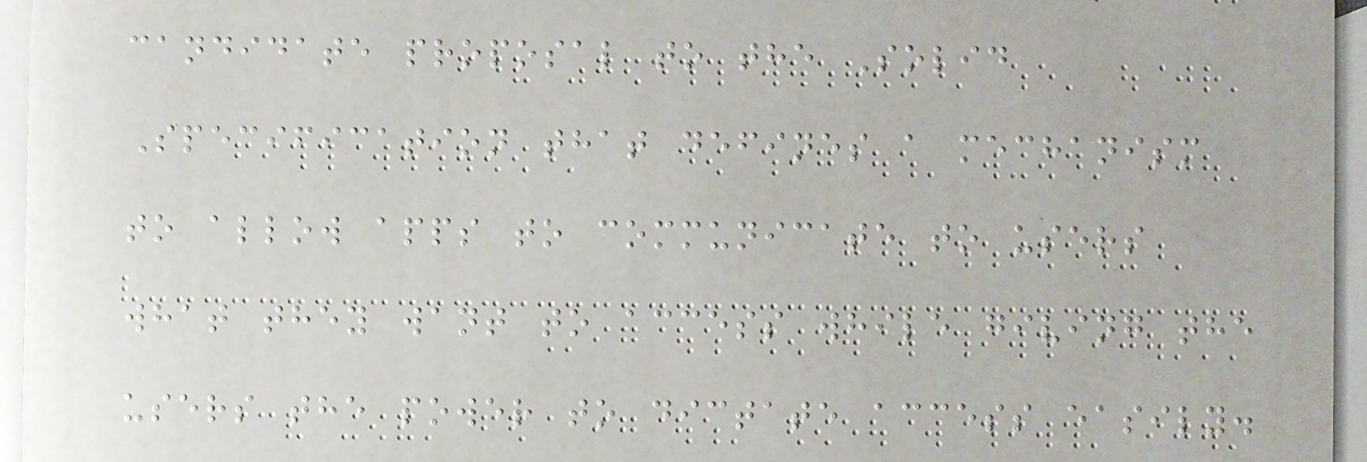candidate proposal to the Solid
Specification that defines a mechanism
to allow apps to communicate to users
what they want to access while giving the
users the power to dictate access easily.
